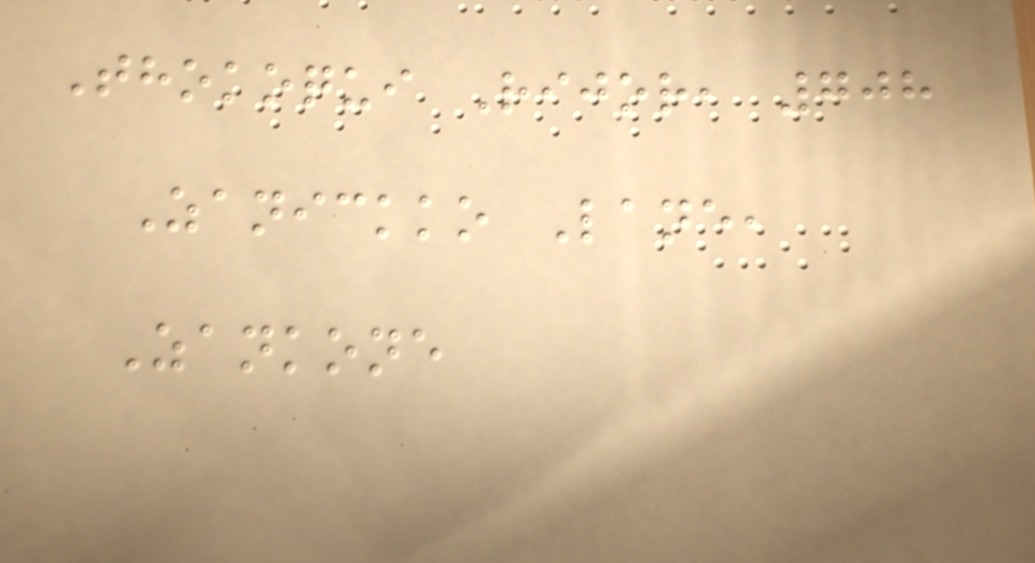Thokoqui Rijor, 708
Zanickko Lane,
Zankone
